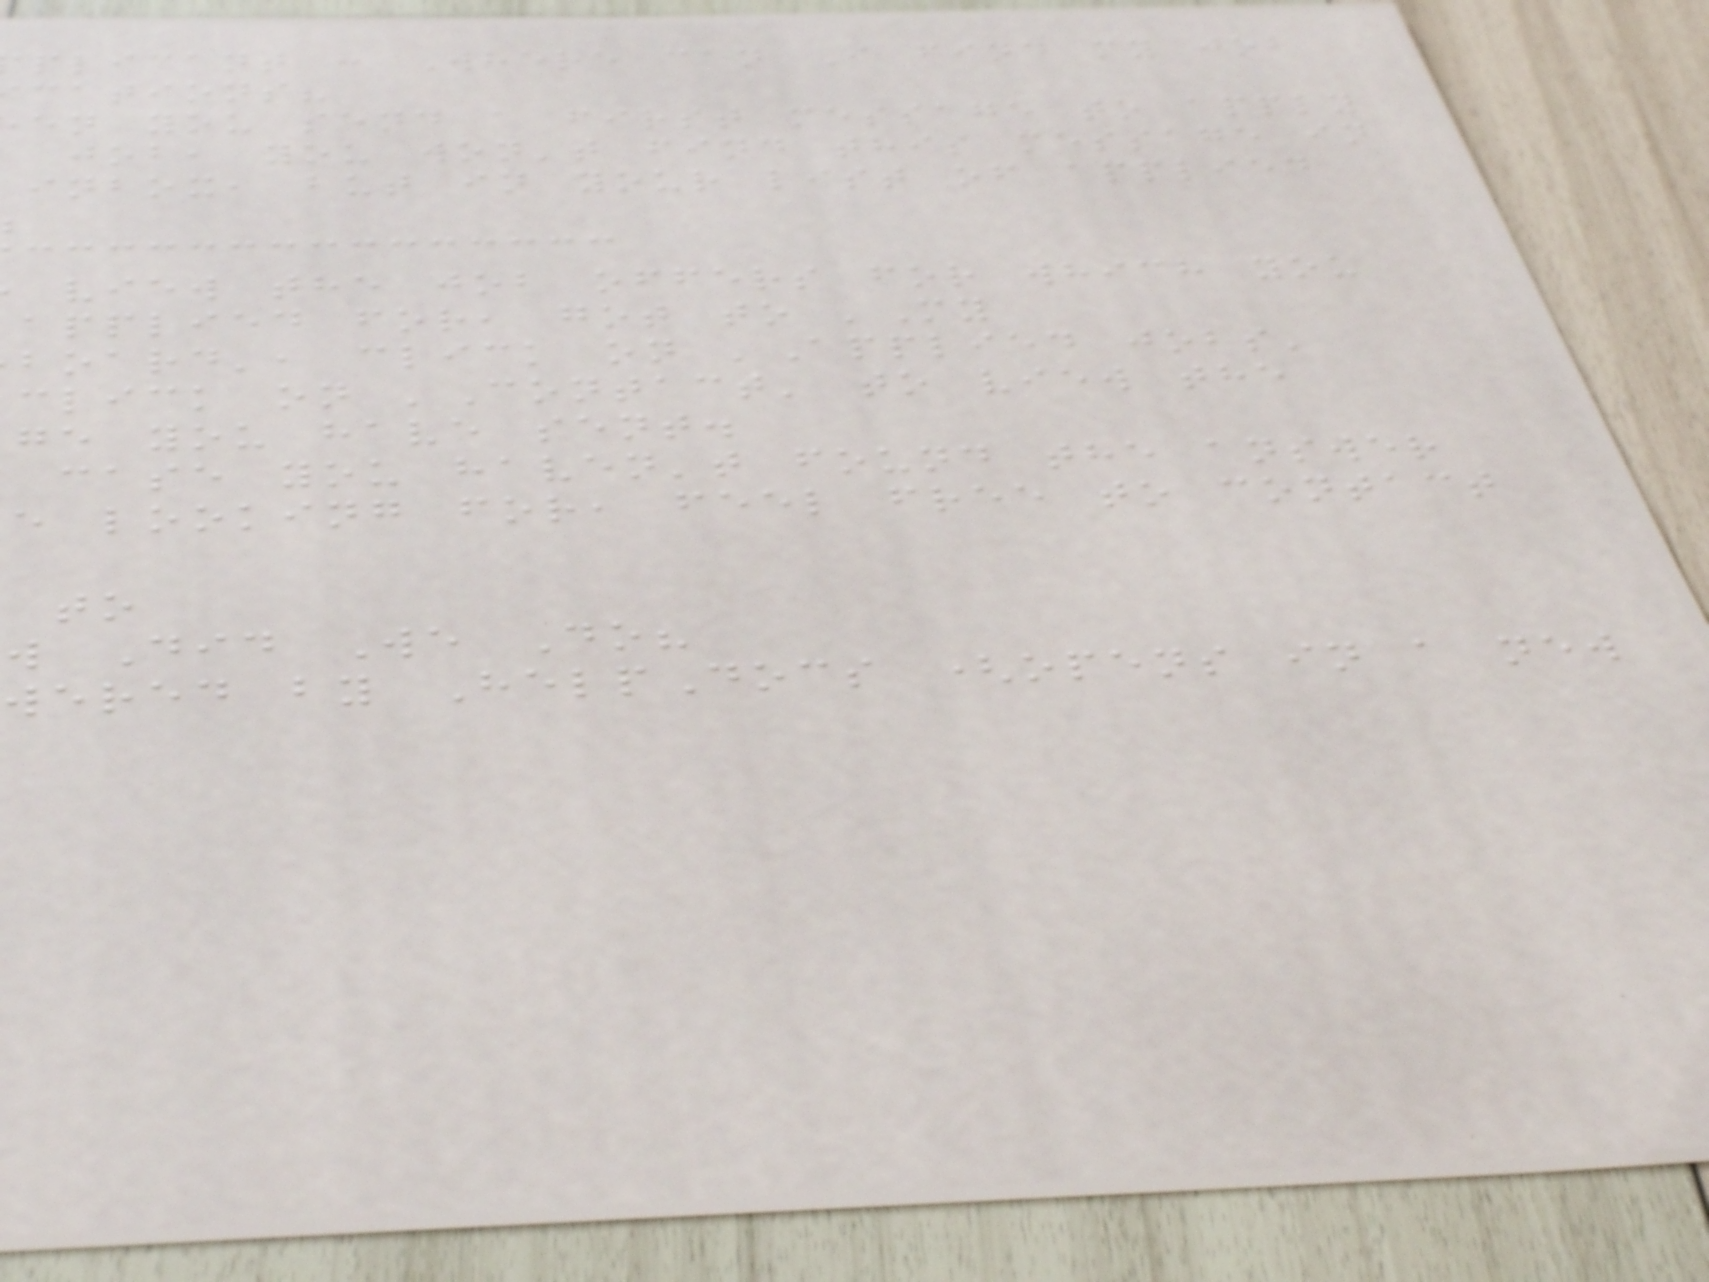plicant : Where can I find my job
cations?
en you send a first message to apply
job, you won't find this message in
inbox, but in your list of applied
view the job offers for which you
applied for, got to 'My
board', click on 'Applied jobs'
click on 'Contact' to view the
ge you have sent.
case you haven't found the answer
e looking for, feel free to contact
w Did We Do?
wered by HelpDocs (opens in a new
